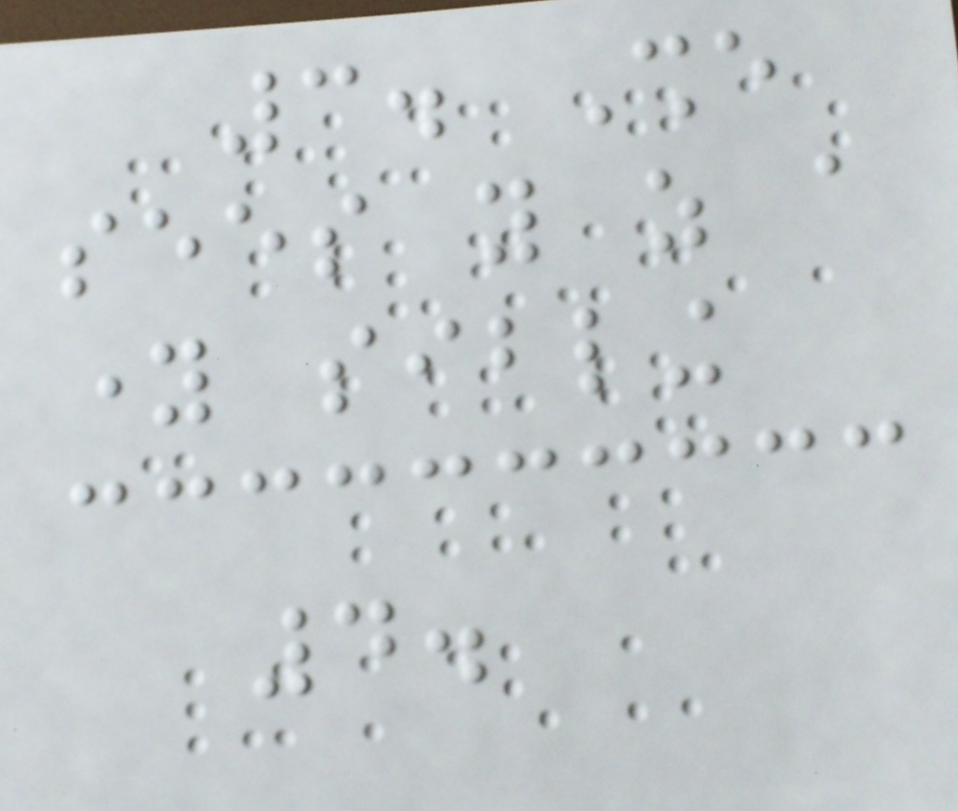3. She
sees you as a
young sibling
4.
